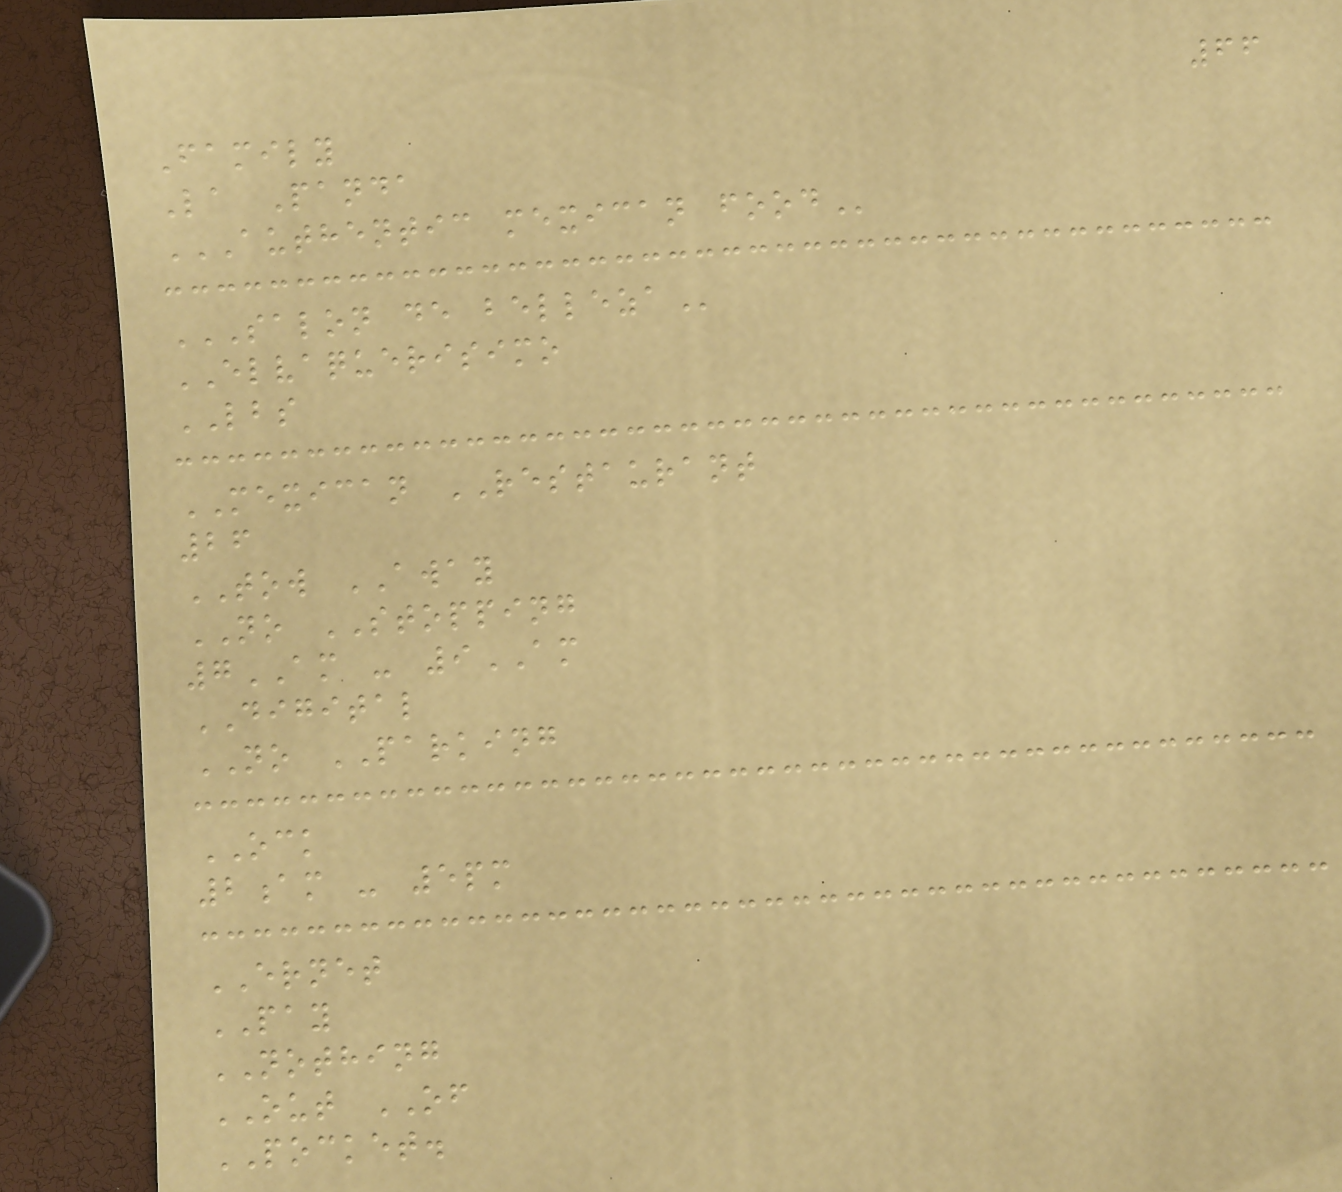66
Family
La Panda
AUTHENTIC MEXICAN FOOD
SALON DE BELLEZA
ELVAQUERISIMO
LBS
MEXICAN RESTAURANT
26
TOW AWAY
NO STOPPING
7AM - 9AM
DIGITAL
NO PARKING
OCK
2am - 5pm
ERNET
PAY
NOTHING
OUT OF
POCKET.
